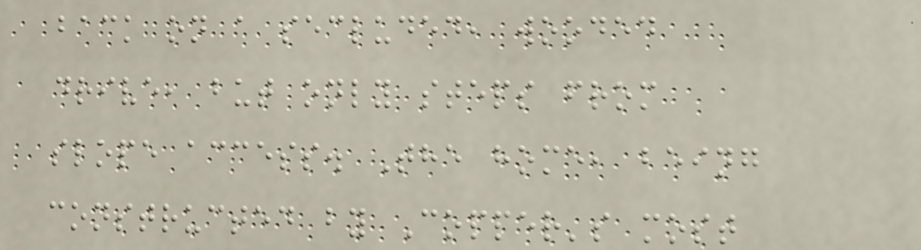back on a secluded, wooded
drive, but only steps from
slope access. The home, being
constructed by Copper's most
